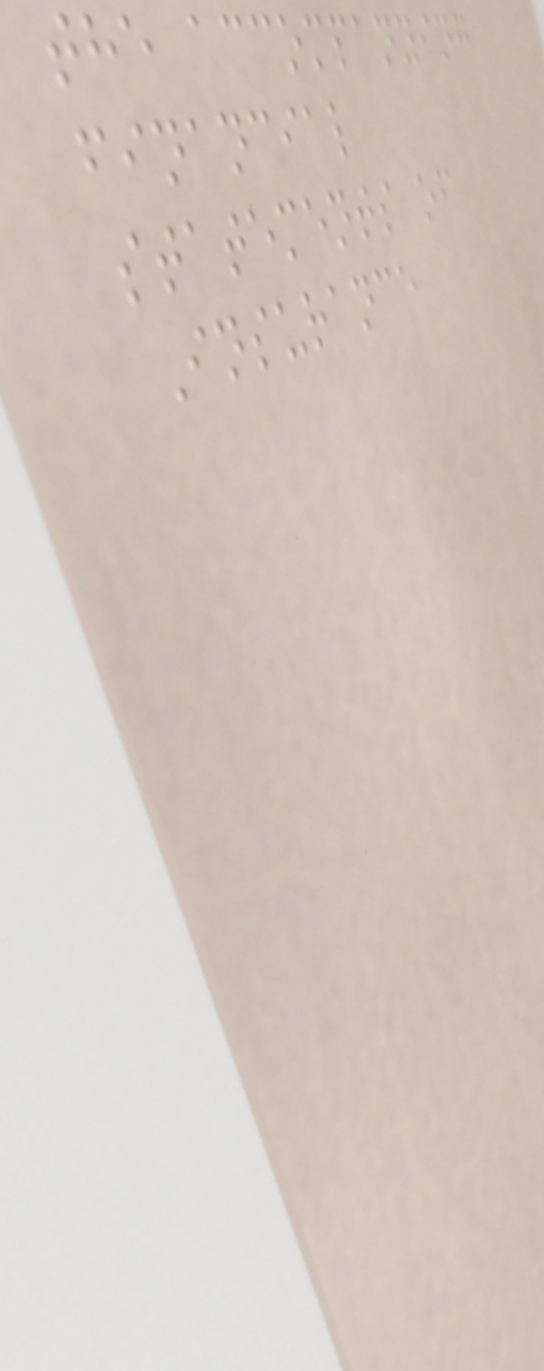the accompanying
financial
statements of
Insurance
